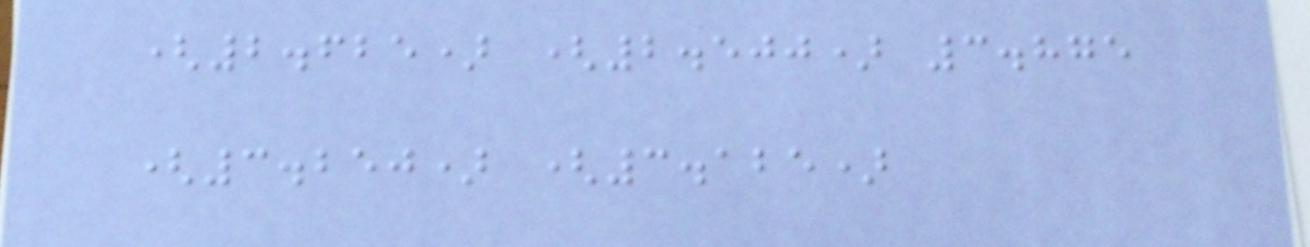(2.625) (2.500) 3.875
(3.250) (3.125)
